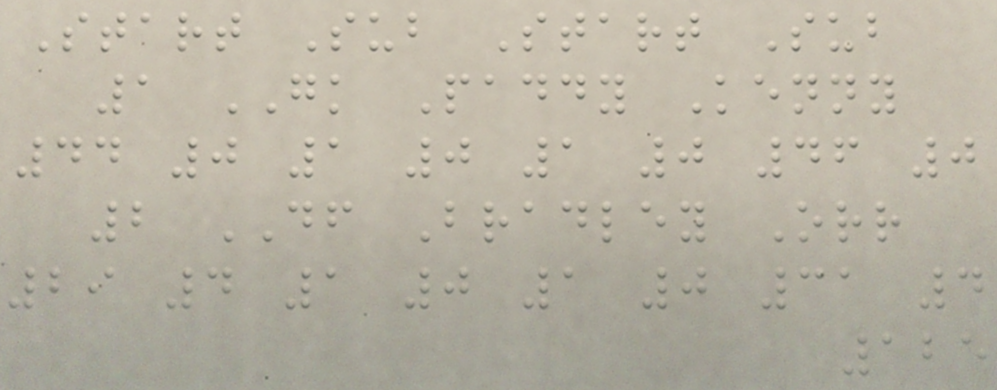Start Sub Start Sub
1 GK Paddy Kenny
44 0 1 0 1 0 46 0
2 DF Bradley Orr
29 4 1 0 1 0 31 4
125
